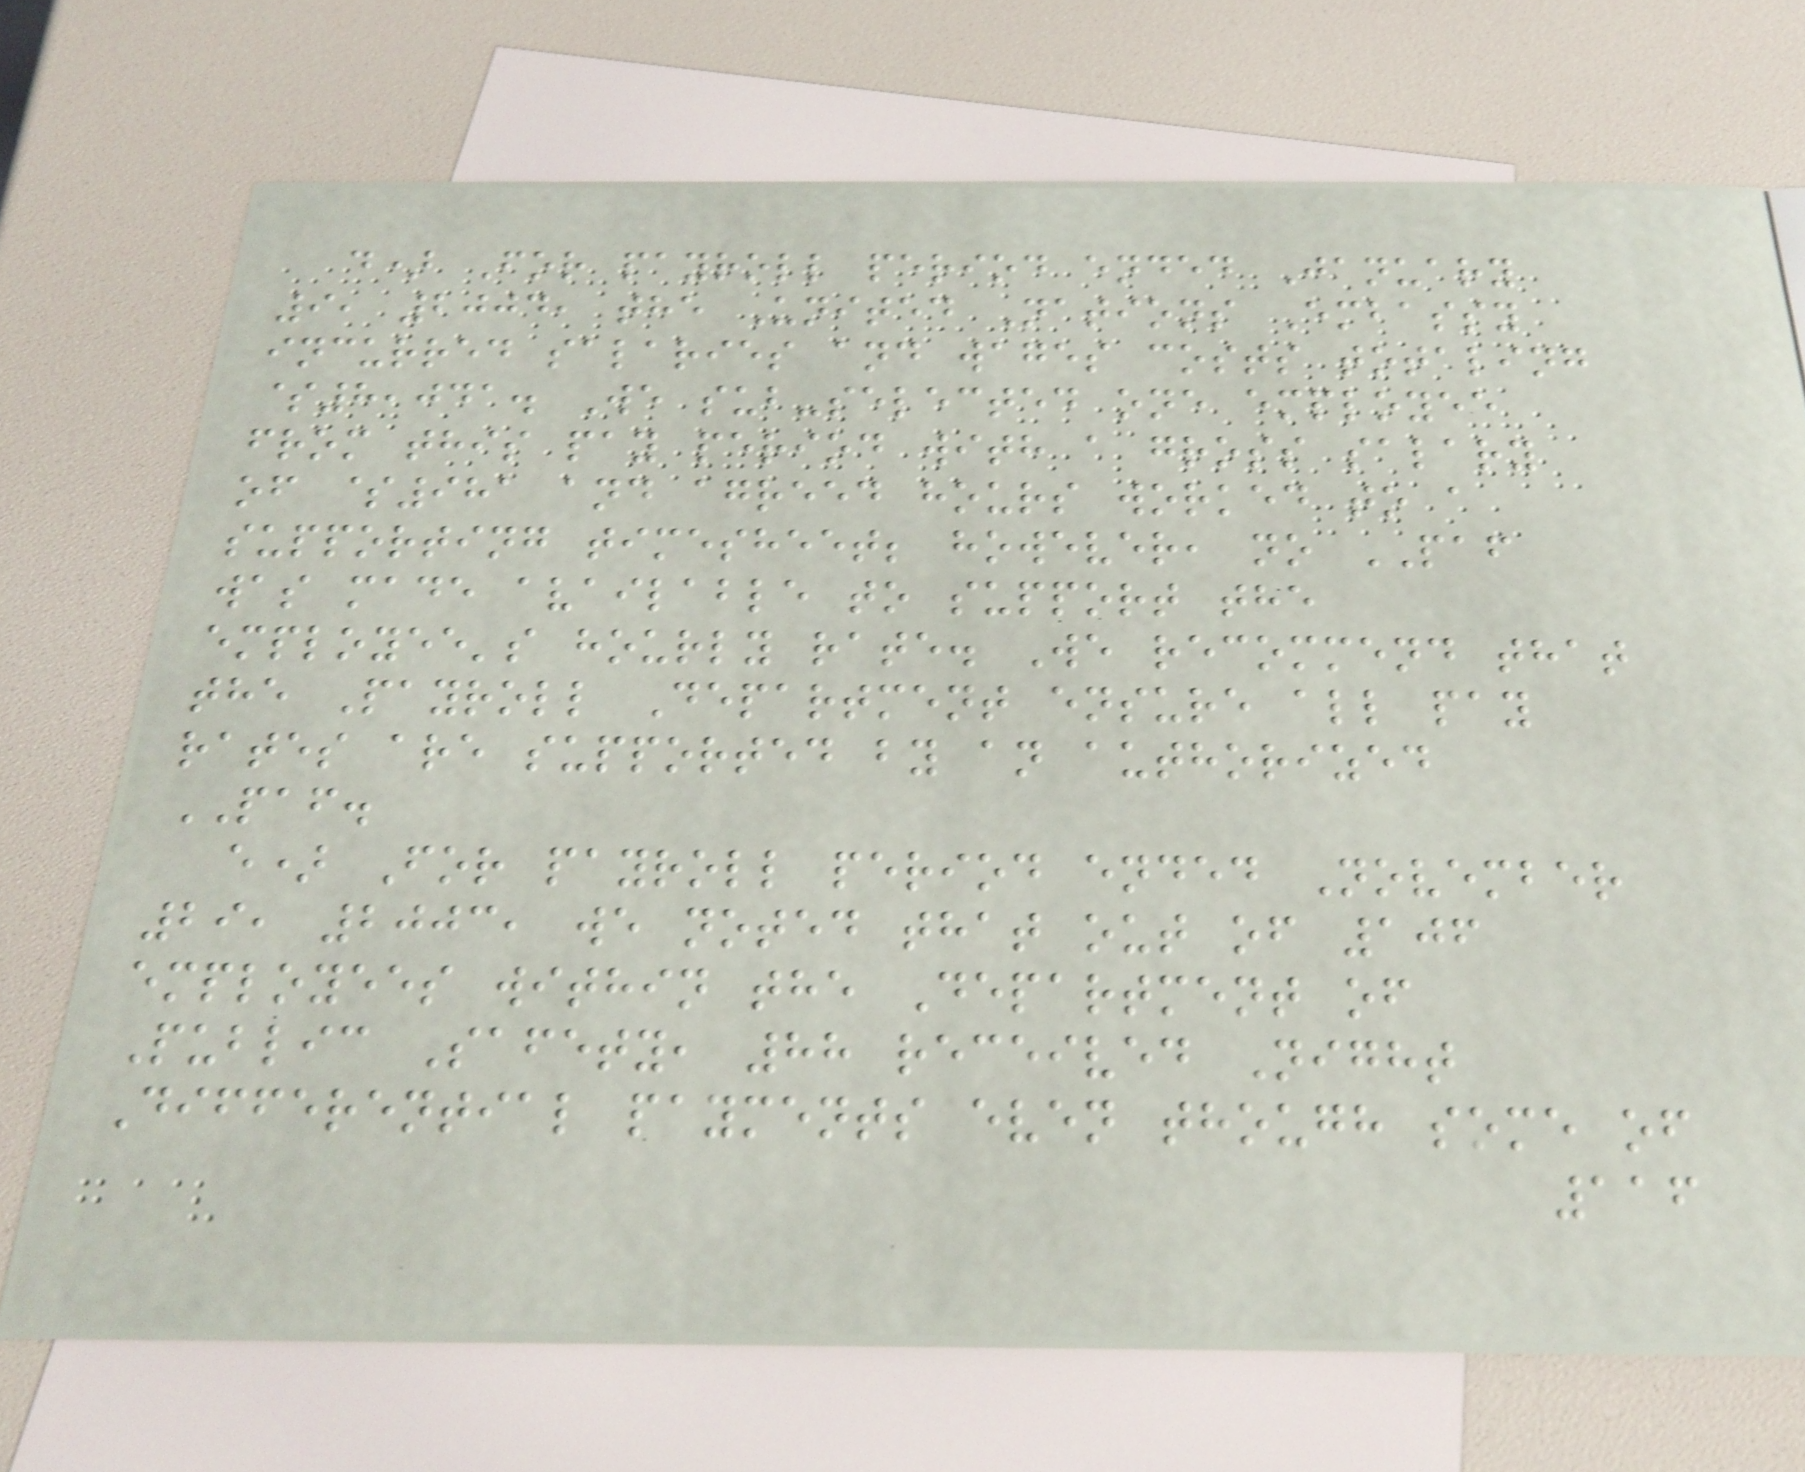d) For payroll period ended January
9, 2004, the United Nations Embassy
incurred salaries and wages costs totaling
$8,041. We sub-selected one employee
from this pay period with a gross salary
of $981 and agreed hours worked to a
supporting timesheet; however, no PAF
was made available to support the
employee's hourly rate. We recommend that
the Payroll Department ensure all pay
rates are supported by an authorized
PAF.
e) For payroll period ended November
29, 2003, we noted that out of 106
employees within the Department of
Public Safety, 88 received Night
Differential payments even though some of
116
